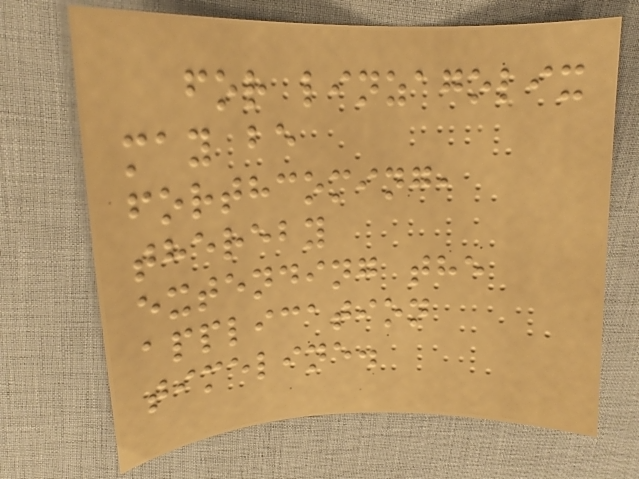for linzagolix
may be
forthcoming,
thereby
extending the
application
timeline.
